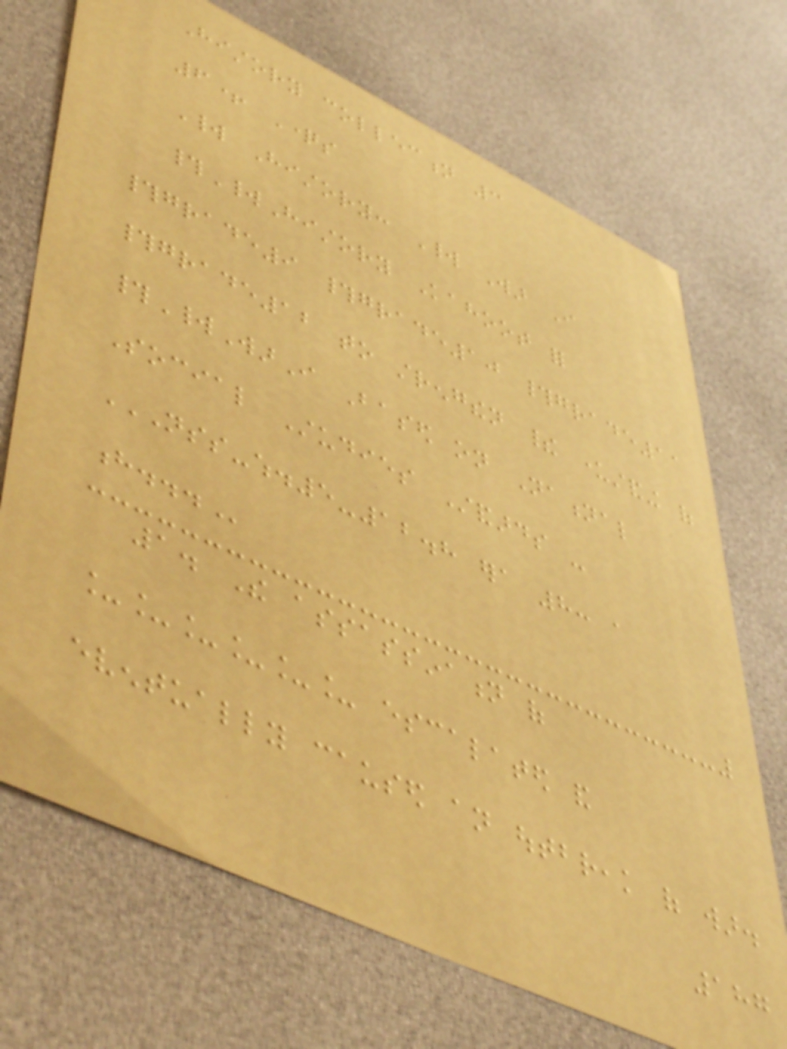History collection 3
6+ Questions
World History: World War I
#WorldHistory Kahoot for
#grade9 #grade10 #grade11
#grade12 to strengthen their understanding of
#WorldWarI Based on National
Social Studies Standards -
NSS-WH.5-12.8 ERA 8: A
H...
1. The assassination of
______ escalated and
eventually caused an outbreak of war.
187
